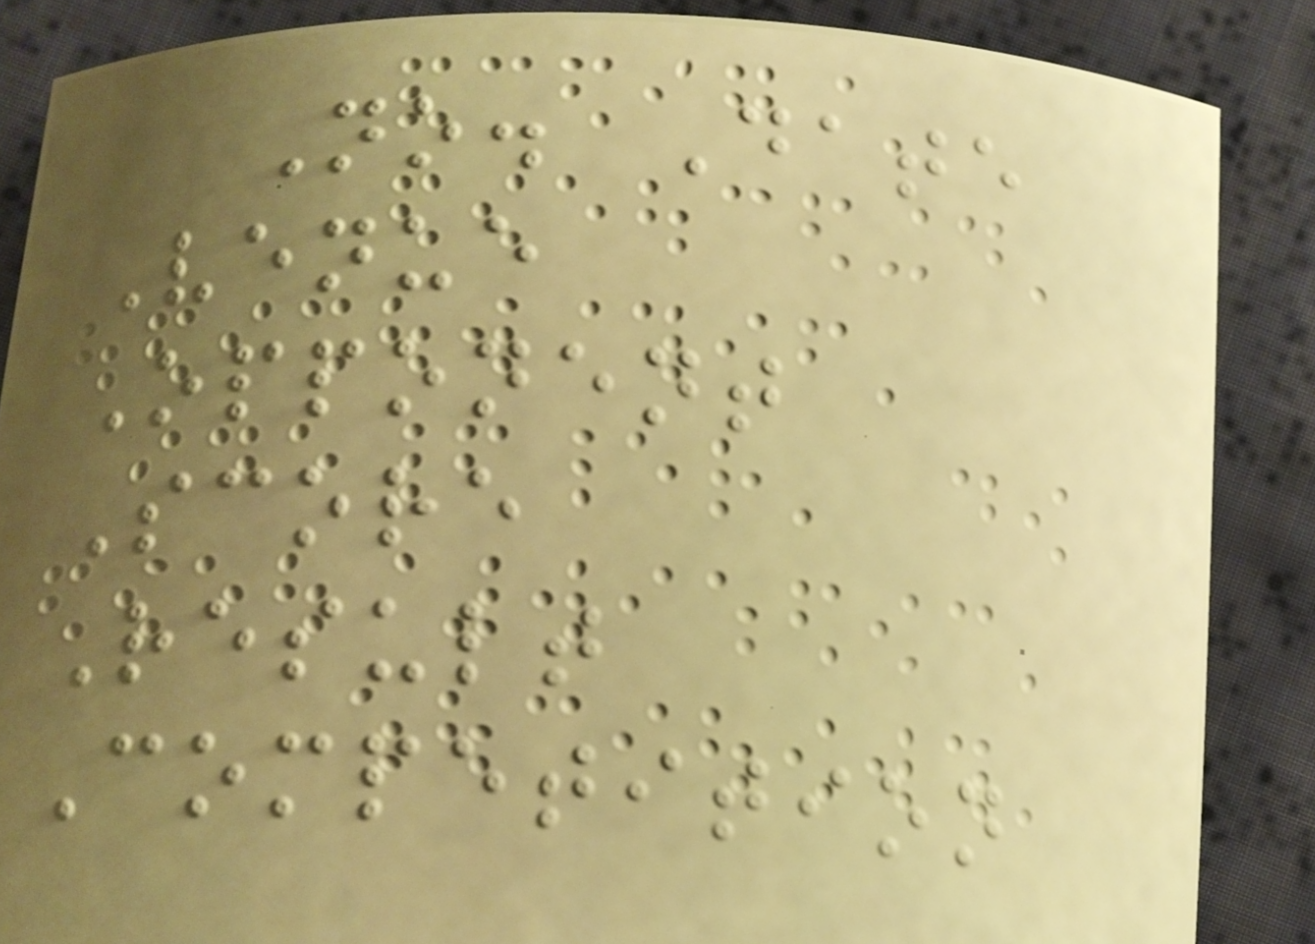No. Date
Venue
Opponent
Score
Result
Competition
